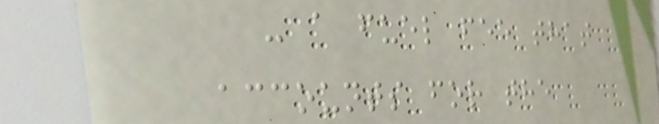- a fuel fee that
accounts for the
